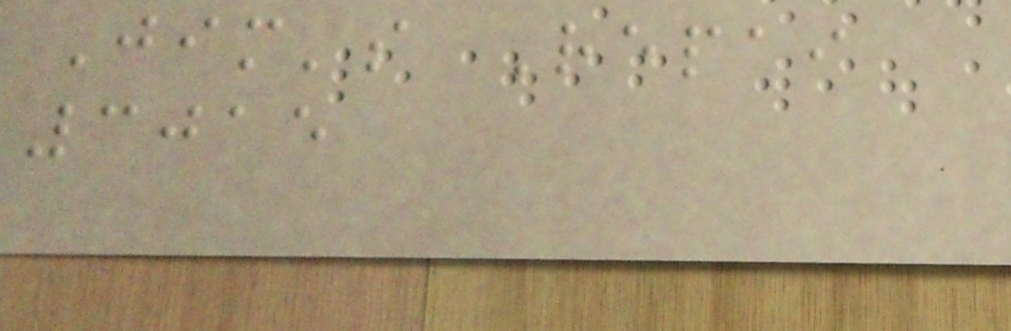Jim's Repai
3015
